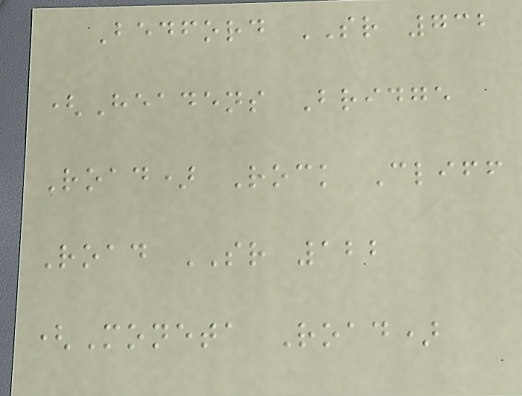Bedford SR 732
(Headens Bridge
Road) Rock Cliff
Road SR 122
(Moneta Road)
